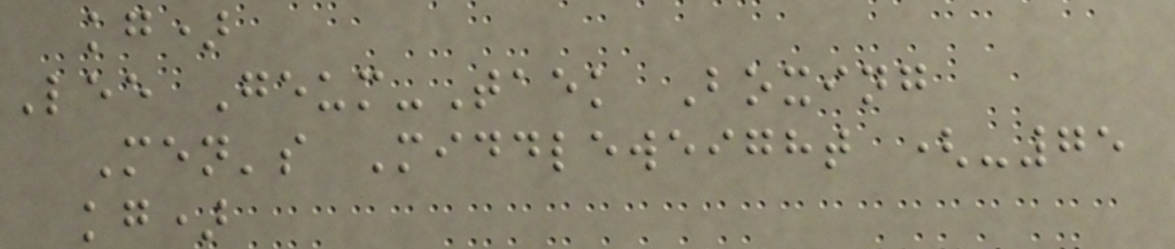kg)
Lee Geum-Taek Boxing
Men's Middleweight (-75
kg)
